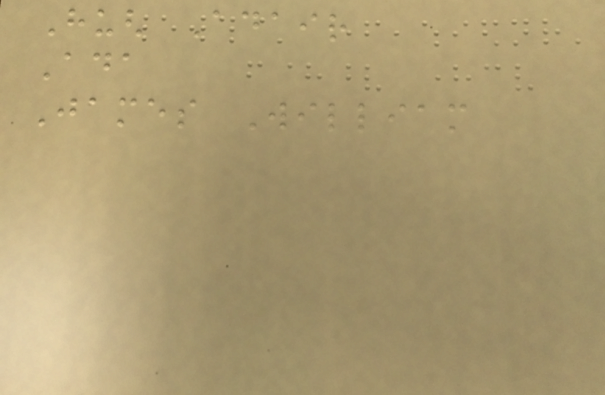Hugh Adair
Ada
James William
